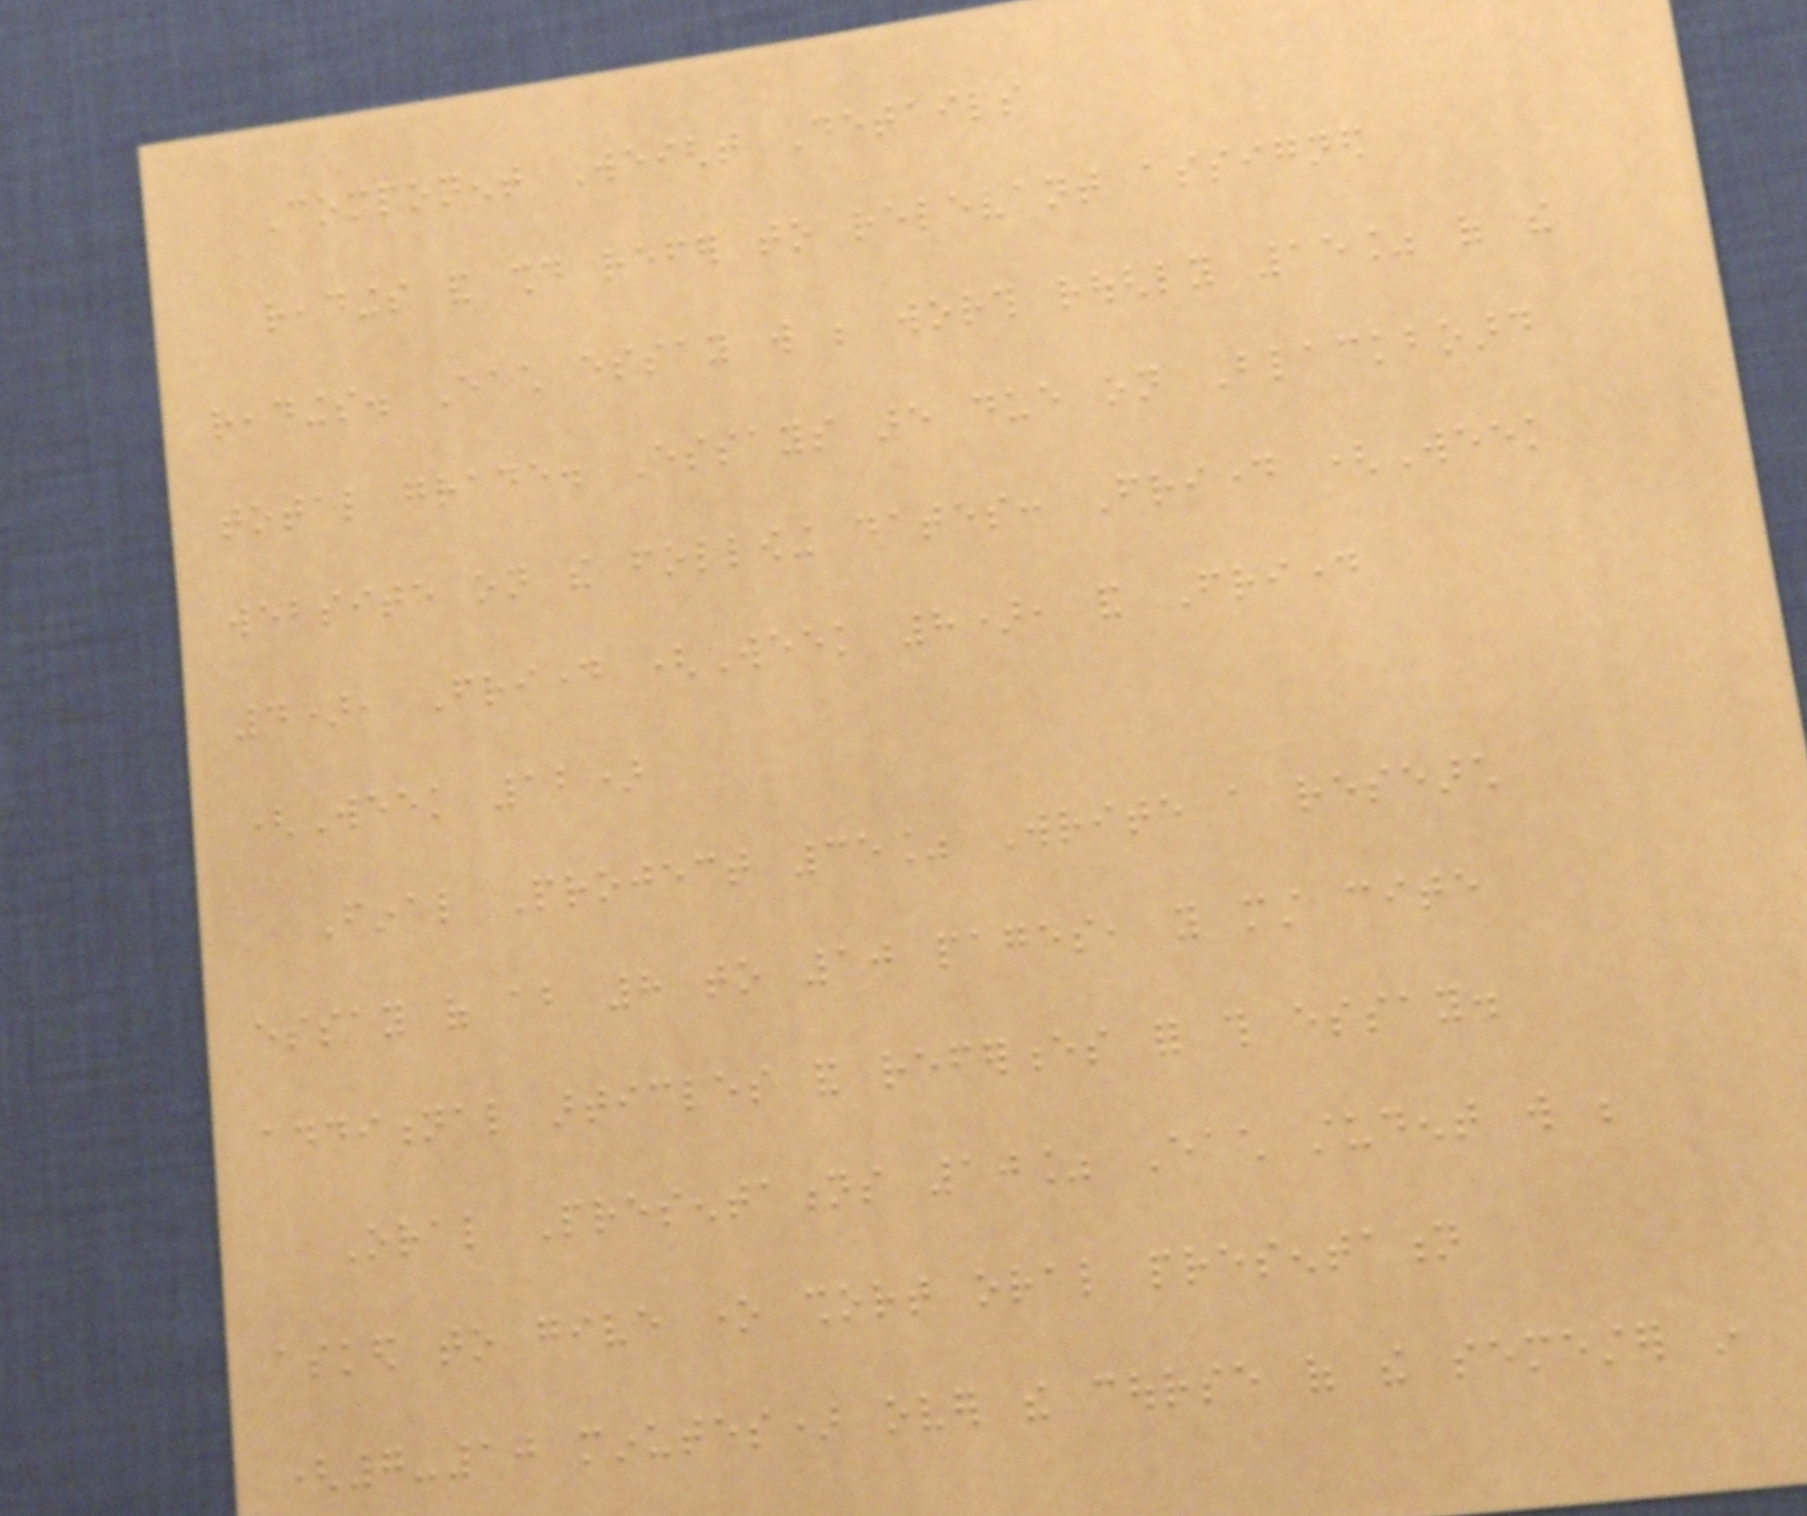Component Weight Details
readings and should refer to relevant assigned
readings. Each essay will be worth roughly 15% of the
total grade. Essays are due on Blackboard
website on the following dates: Friday (Week
4), Friday (Week 8), and Friday
(Week 12)
Final Project 35% Write a research
essay of about 8 to 10 pages, you must cite
additional articles and references for this essay.
Oral Presentations 10% Each student will be
asked to give one short oral presentation
(7-10 minutes) over the course of the semester in
